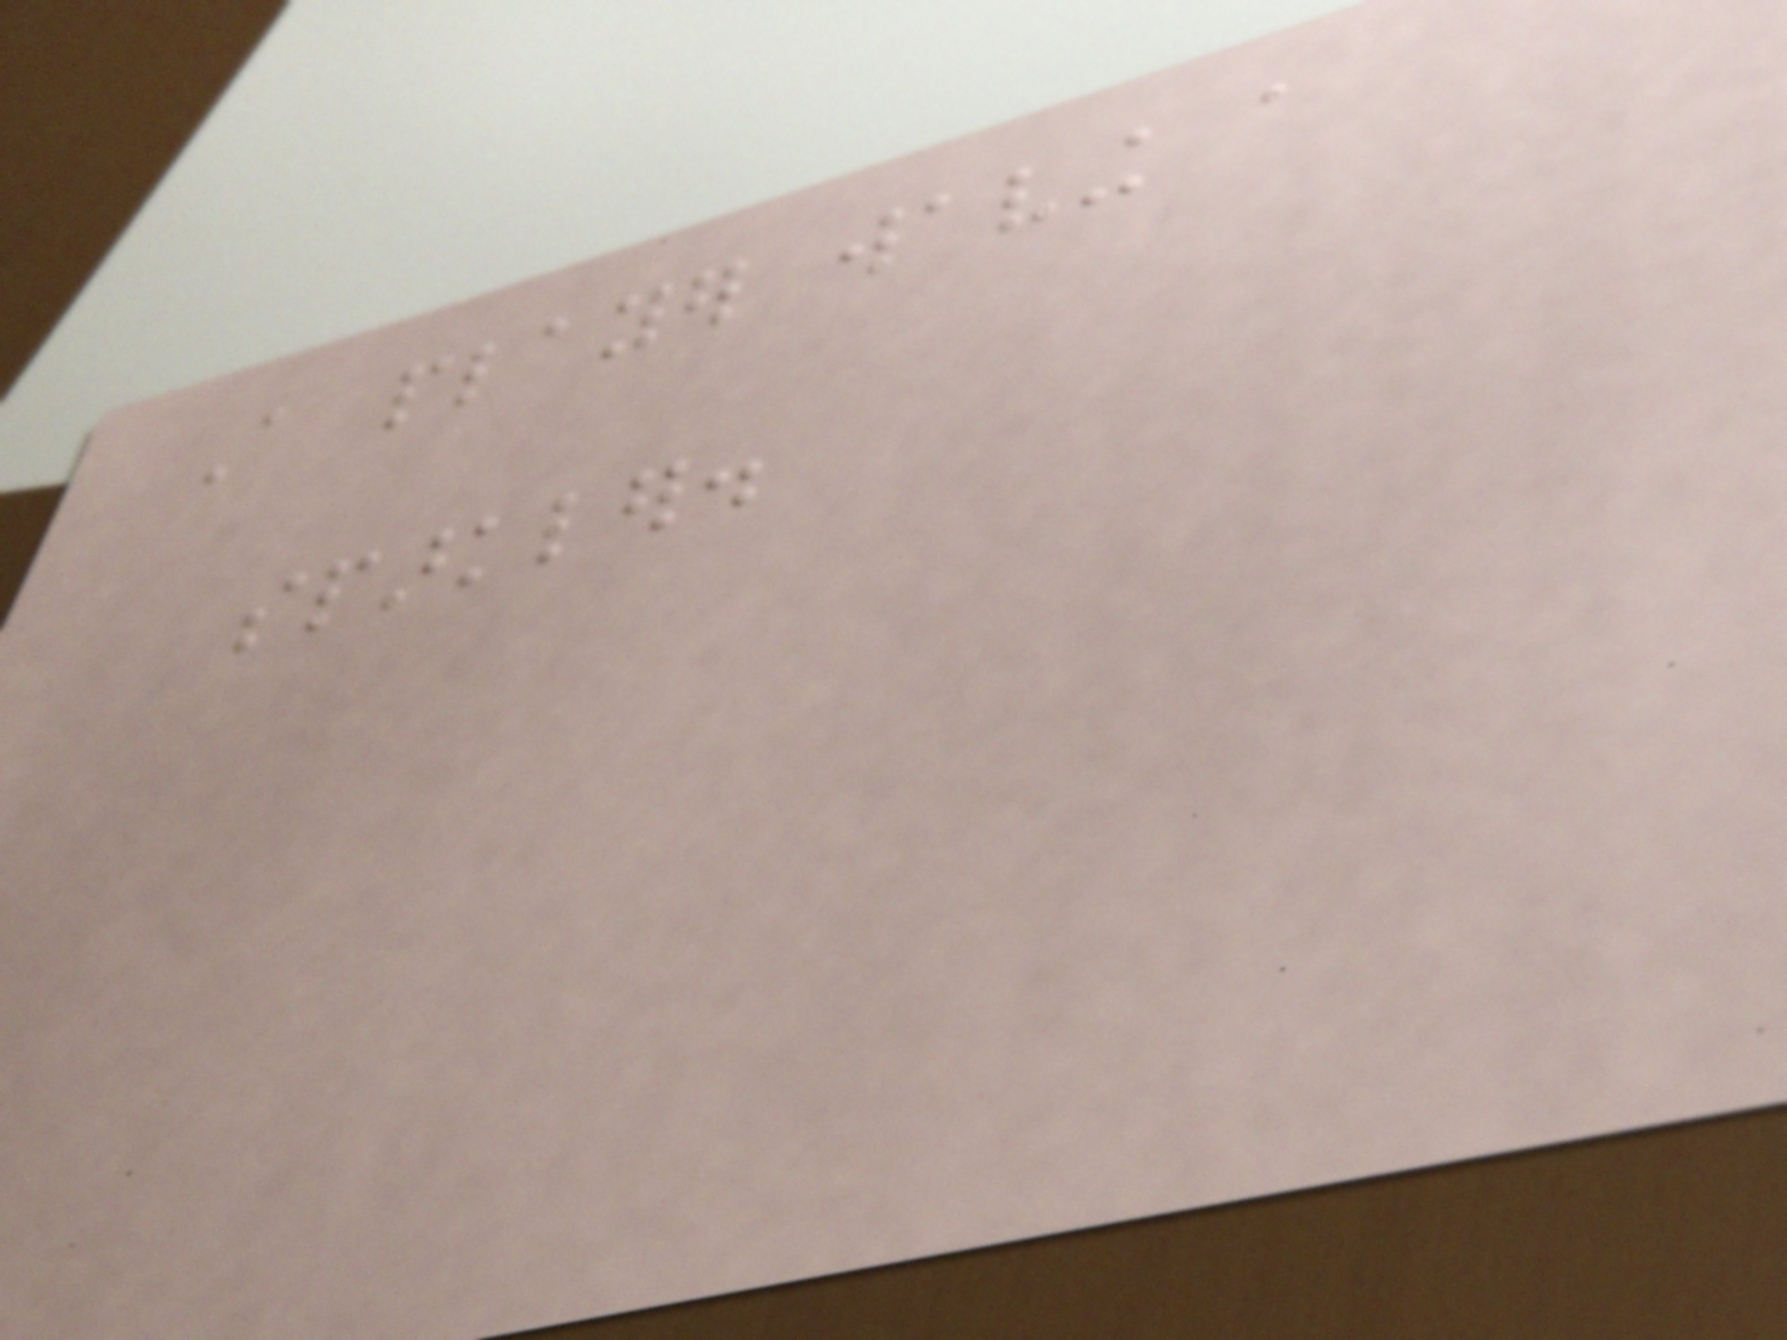A player waving a
sparkler.
